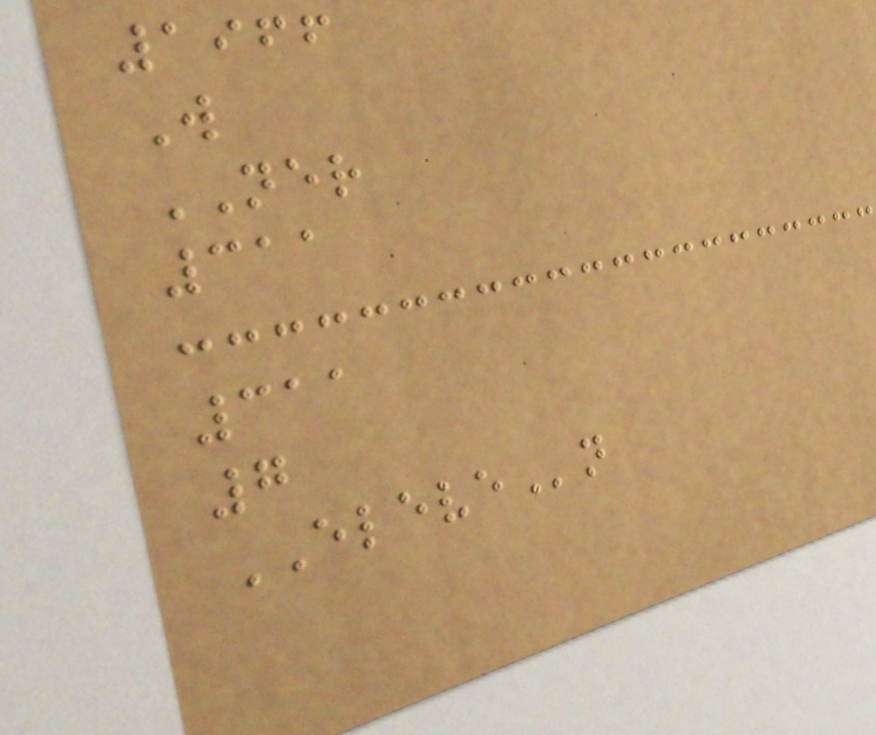1966
W
NER
311
311
7
ELEVEn
